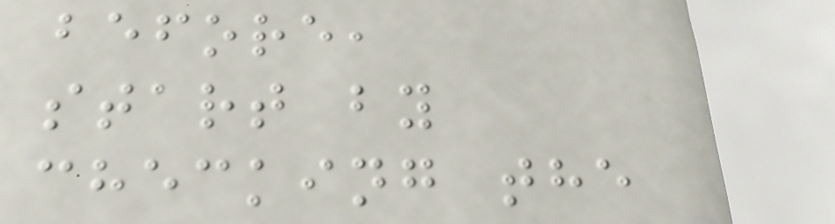before,
start by
checking the
